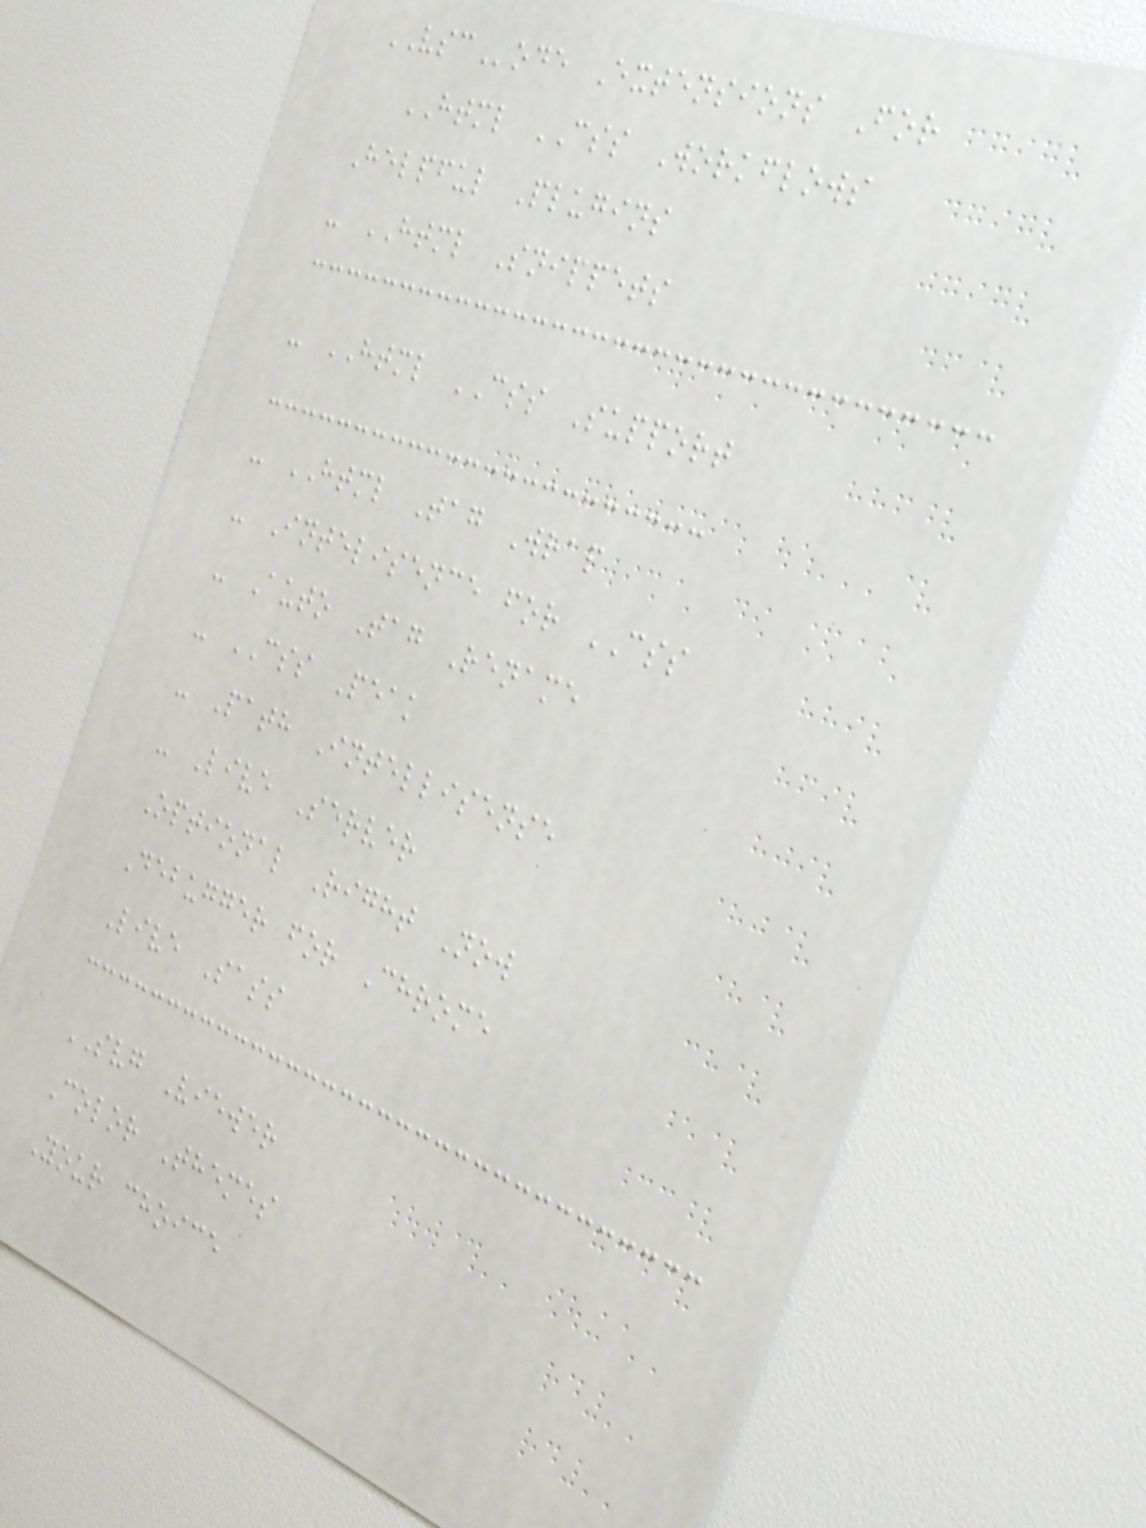VSCode Extensions For
HTML CSS Workflows
Helpful Plugins
- HTML Snippets
- HTML CSS Support
- HTML Tag Wrap
- Intelisence for CSS
- Auto Tag Rename
- CSS Peak
- Path Intellisense
- Live Server
Optional Right Now
Debugger for Chrome
Live Sass
SVG Viewer
Color Themes
Your choice
